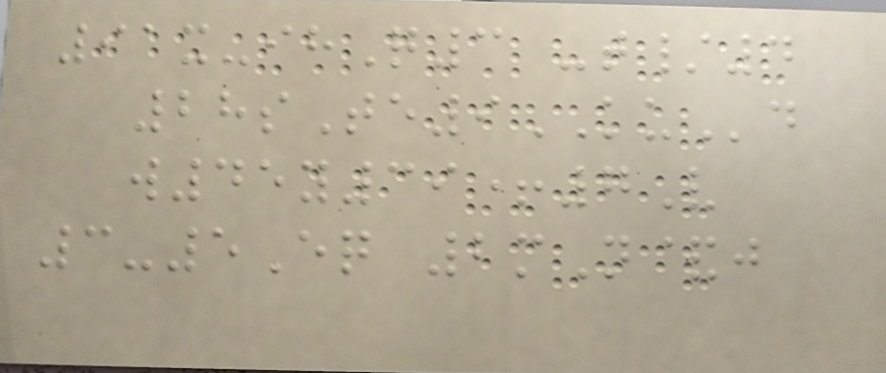91x-ihQ3 -t/4
28sTe9KUd
w45y39+7V
3-5Eq 2mN&j
